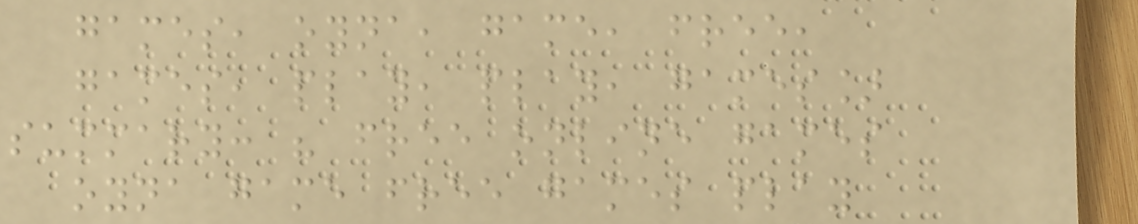games, oyna, game, free,
games, play, play, games]
summary: " free online games
oyna game free games play
